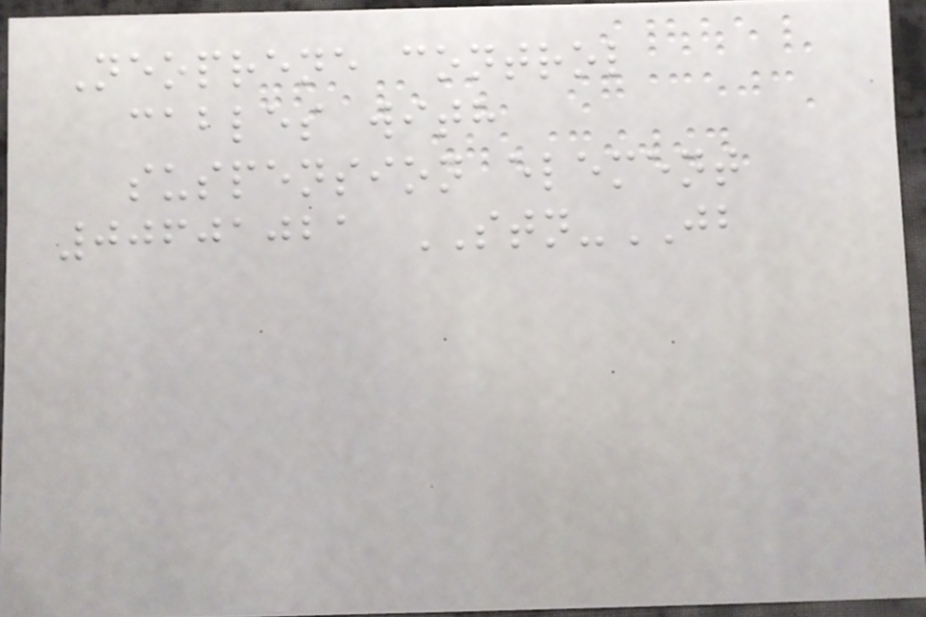Neoprene control
cables with
suspension element
00601021 STN-JB
